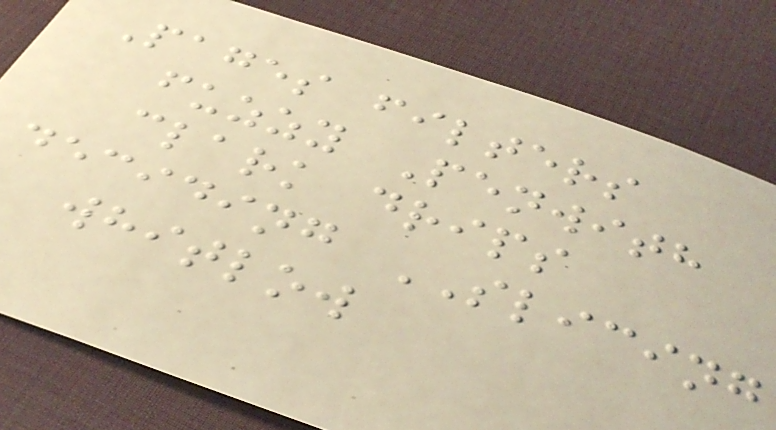Pages filters
fuzzy Penwith
clark drips
deciding SLICING
whitlow
